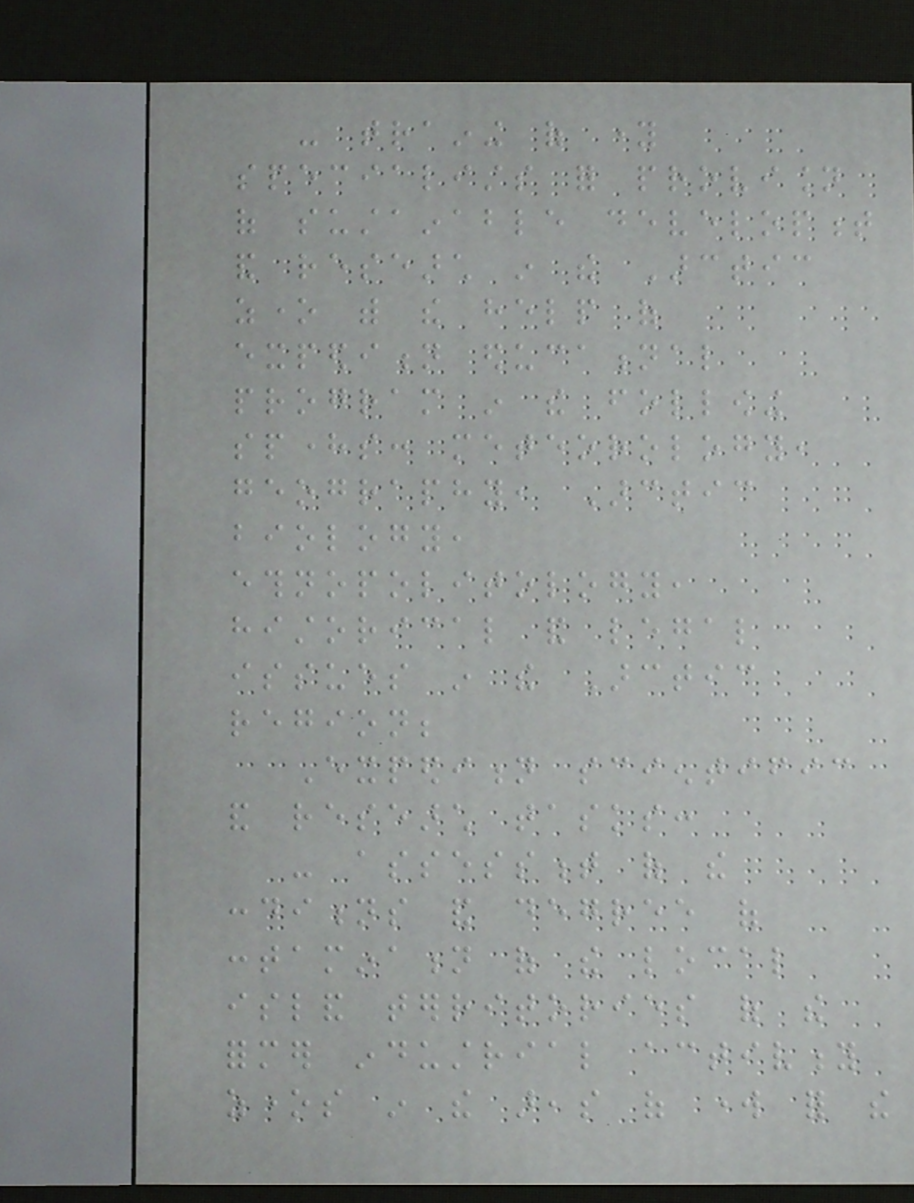- training of young
specialists for provision
of sustainable development
and research in the Arctic
zone with the help of
expedition educational
program in the following
spheres: meteorology,
geography, Arctic
biology,
ethnopolitology,
historical and legal
issues in the Arctic
region;
Expedition scientific
and research tasks:
- assessment of the
conditions and degree of
contamination of the local
island territories of the
former industrial activity
zones in the areas of work for the
